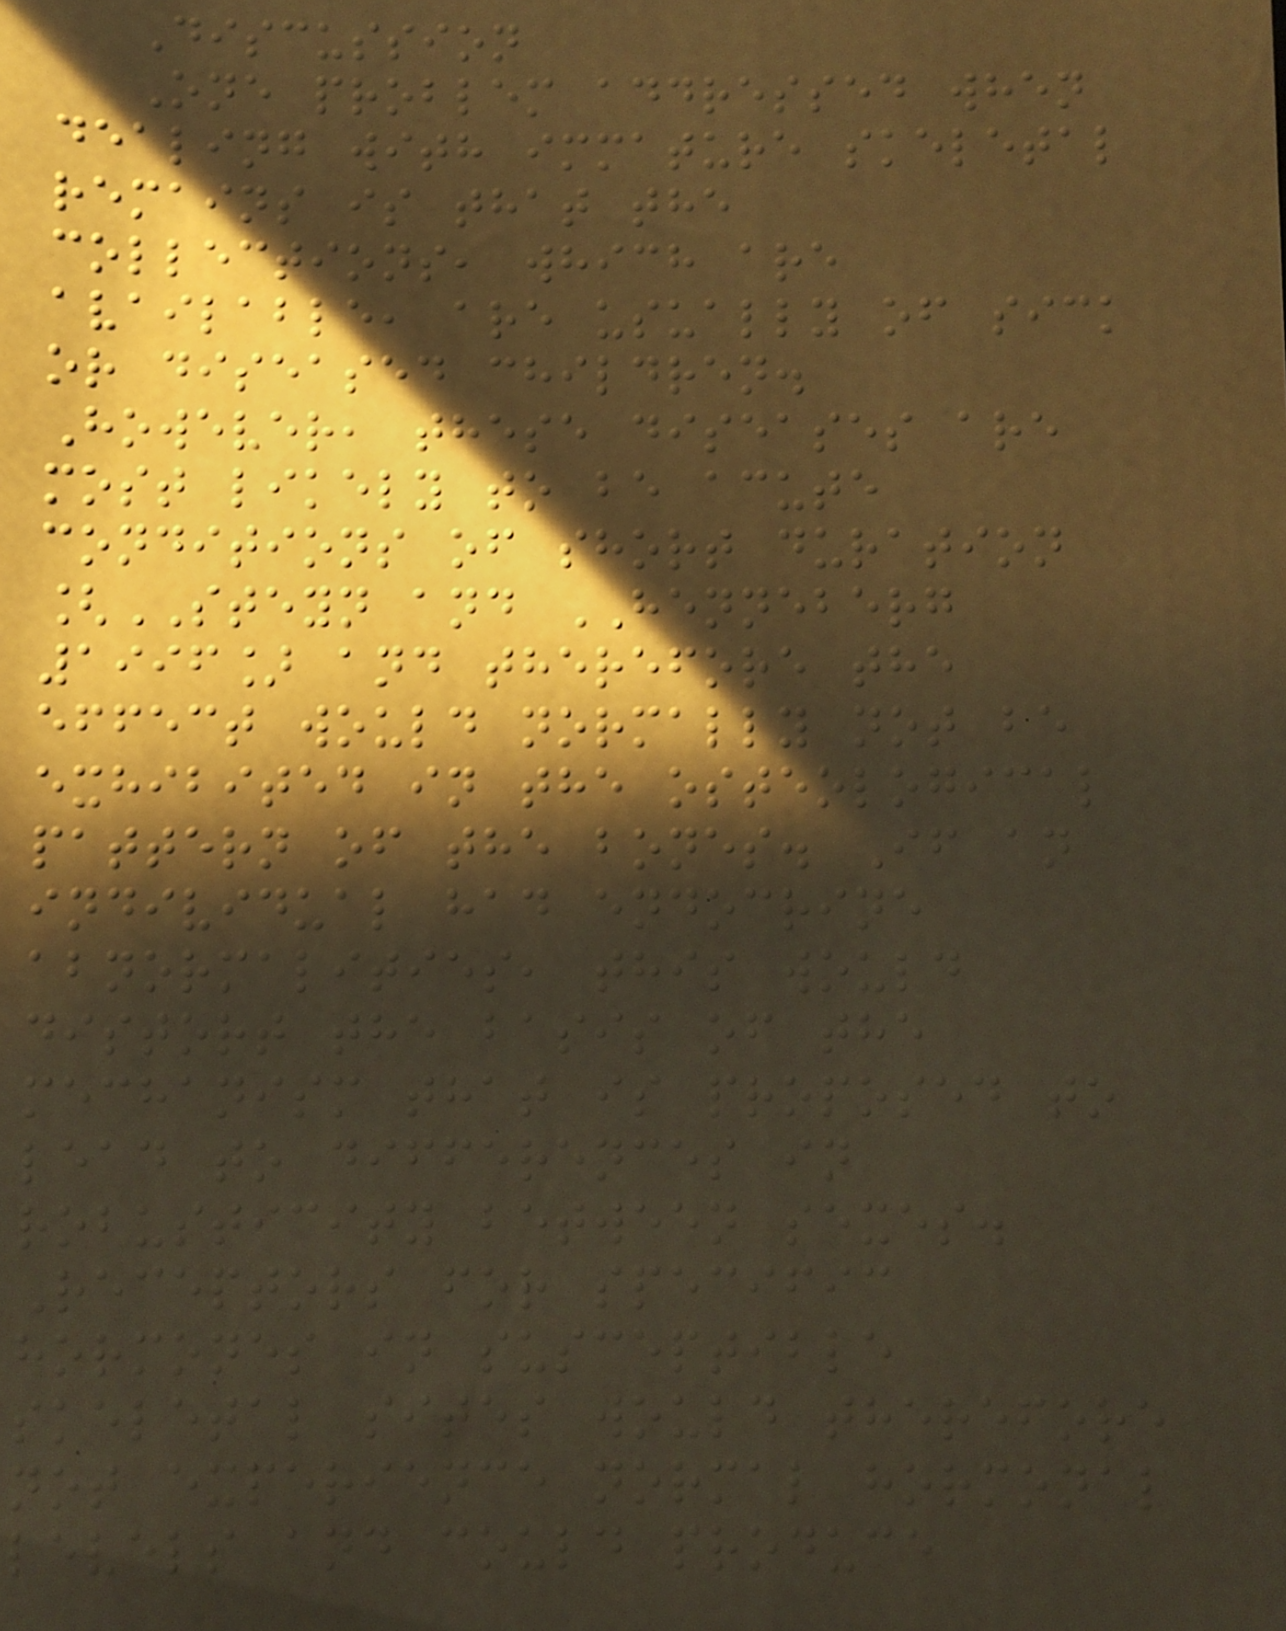Discussion
One problem addressed when
dealing with immature skeletal
remains is that the
collections, which are
available, are usually of sick
or diseased children.
However, these diseases are
most likely to be acute
conditions of short duration
[STEYN and HENNEBERG
1996] and therefore the
effect would normally not be
exhibited in the osteological
pattern of the bones. If an
individual had endocrine
abnormalities, this would
distort the basis of the
mechanism that is proposed to
lead to differences in
robusticity between sexes.
Receptors for specific
hormones in susceptible
skeletal sites would therefore
not experience normal hormonal
levels and could produce
